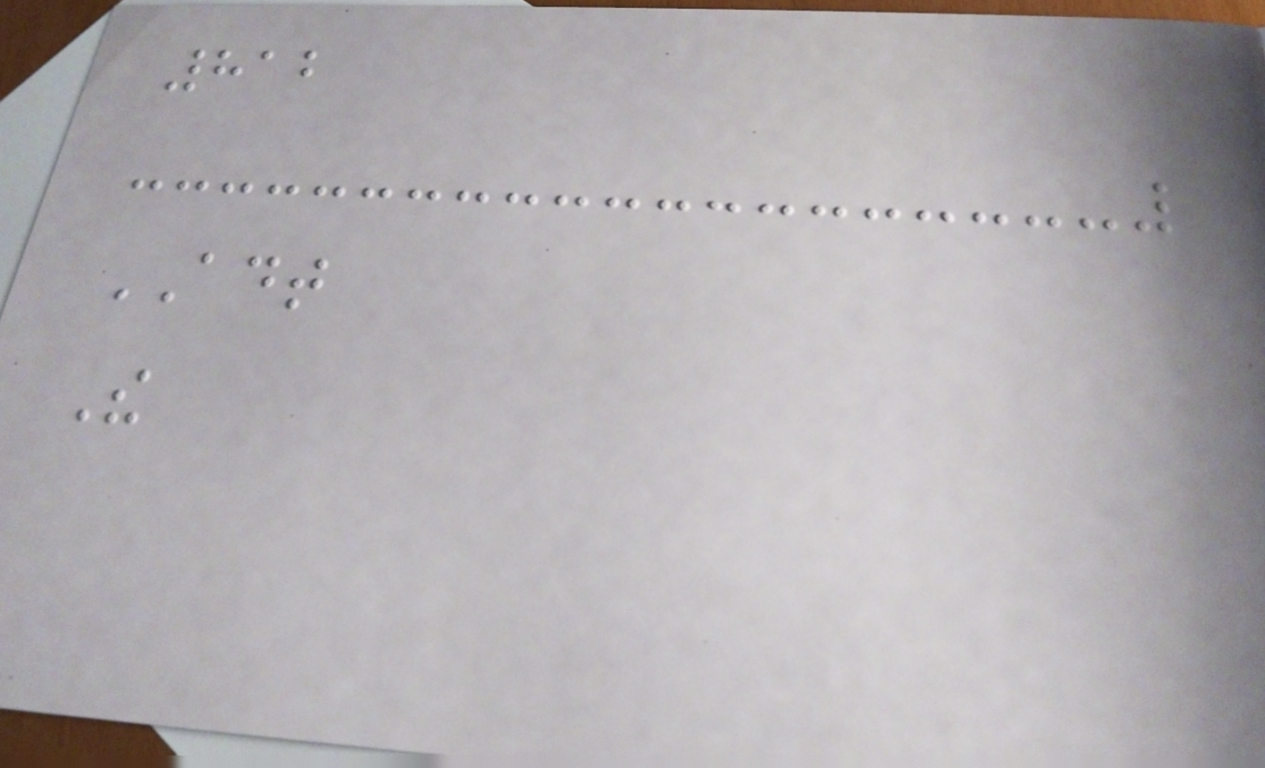812
ADT
The
